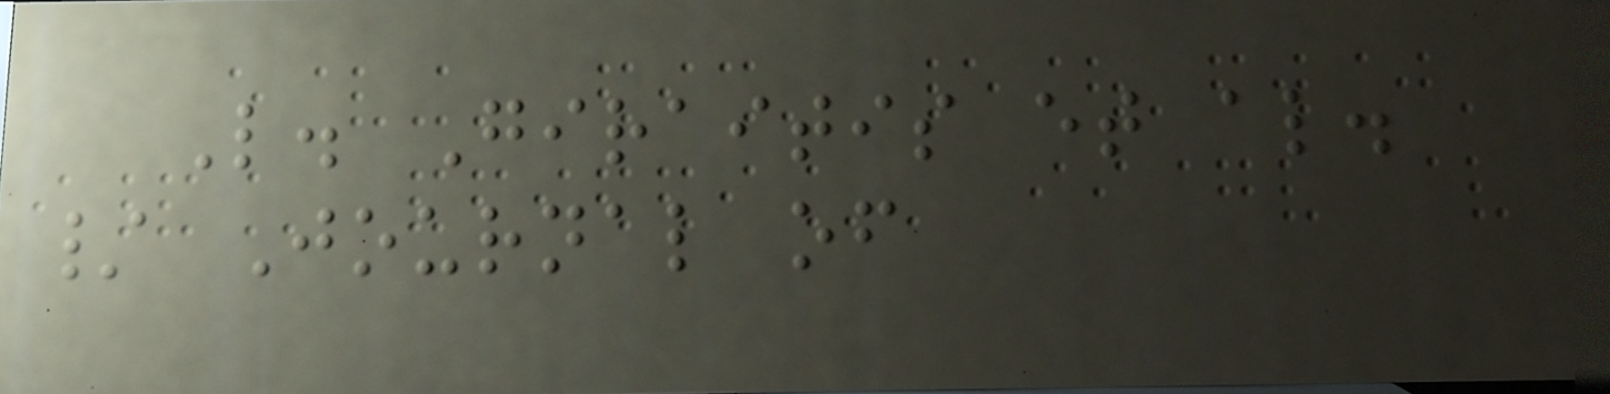L. Giraitis et al.
/ Journal of
